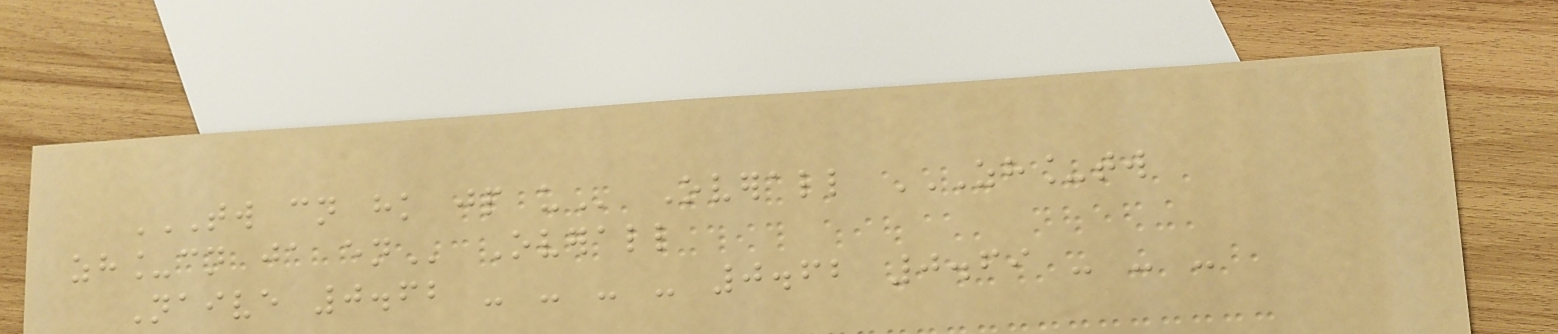TW CN HK JP US Overall ZH_TW
ZH_CN JA EN Overall
Naive 0.62 - - - - 0.62 0.69 - - -
